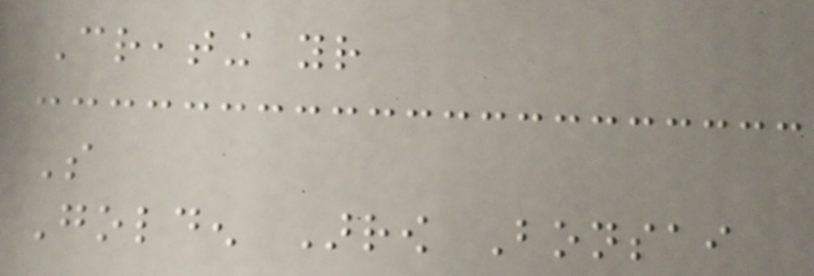Creating your
So
Golden Arrow Bonsai
